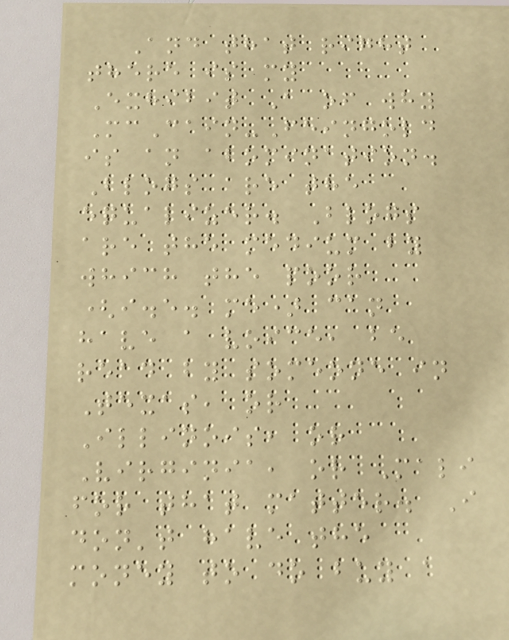And that right
there is my
Exhibit A of why
McCain-Feingold
is an abomination.
Blogs are the
equalizer. Blogs
are the medium by
which the poor
(i.e. me) can
have a voice, be
read by someone in
Texas, or
Illinois, or
Virginia, or Mali
for that matter. I
don't have the
money to do buy a
